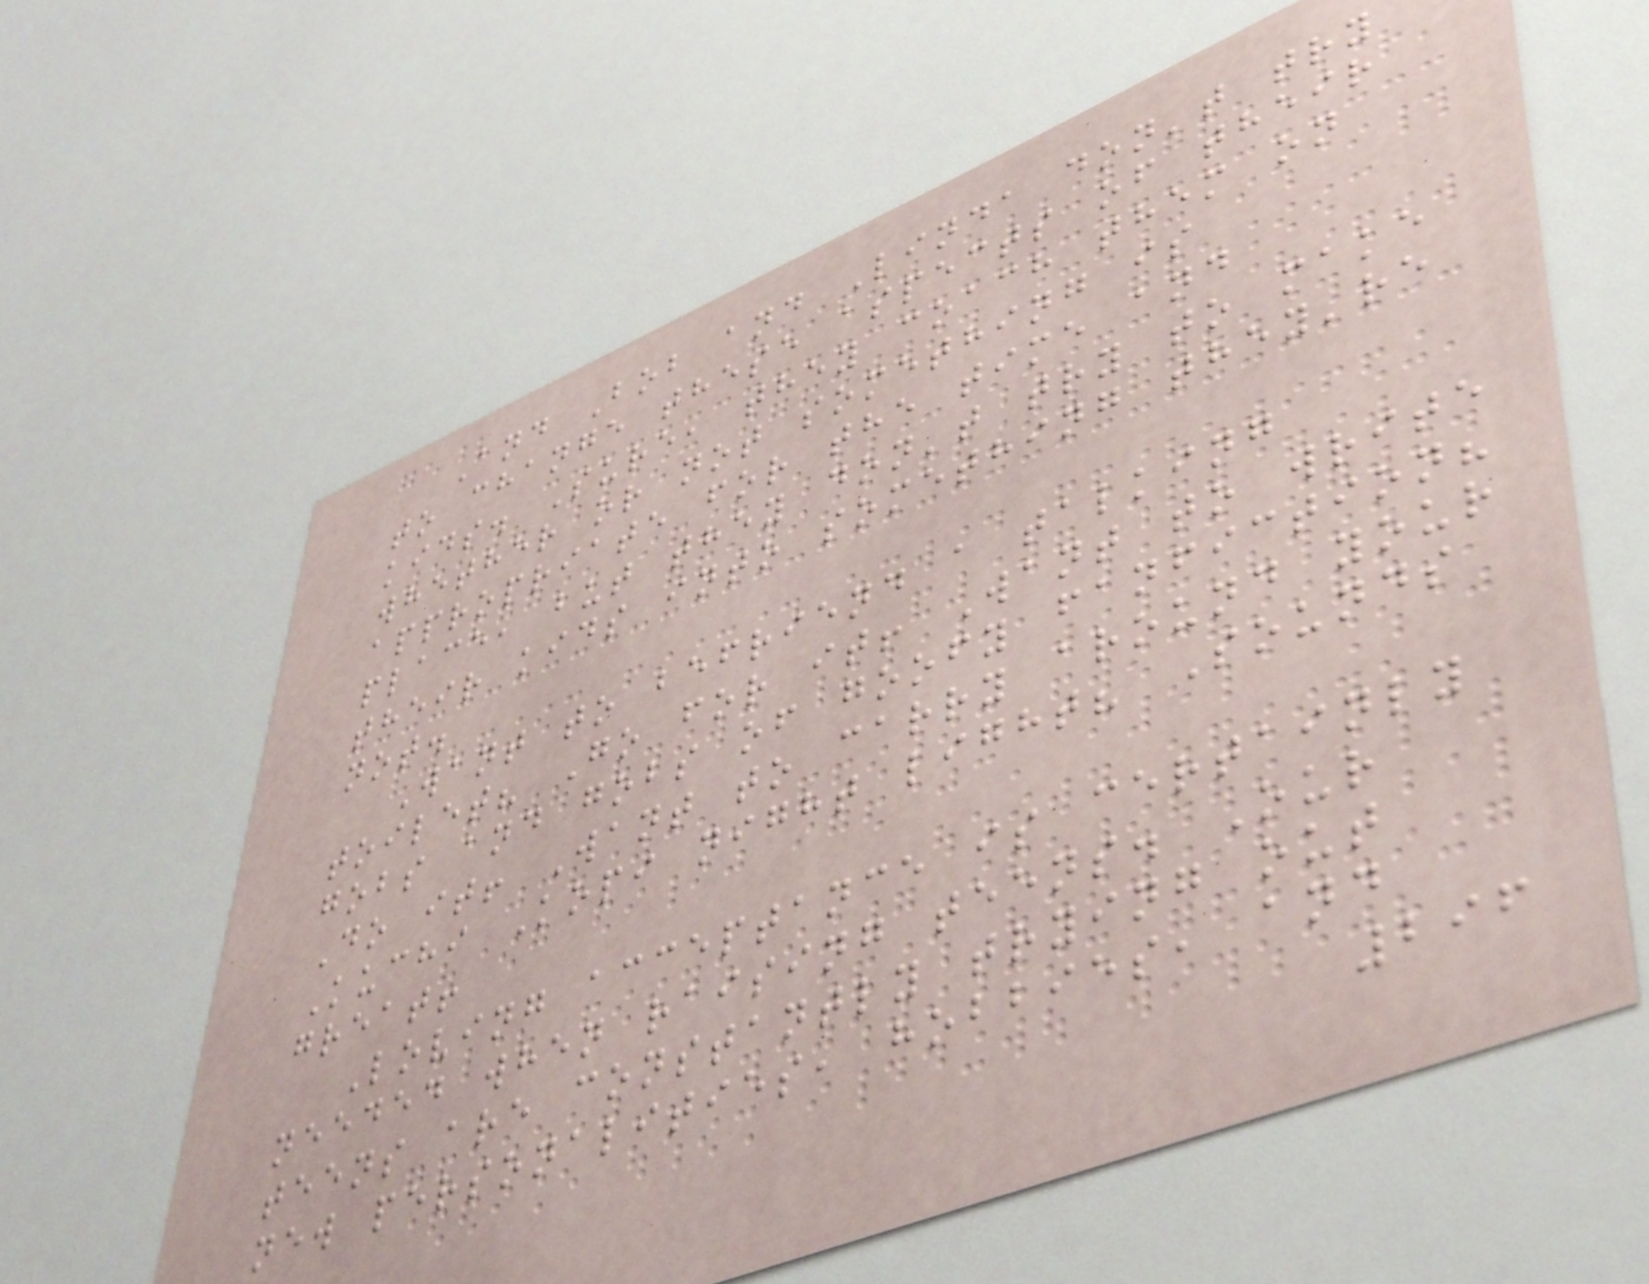And Bob and Linda don't try
to change these aspects of their
kids. Sure, they coach them on
whether or not something is
appropriate for the time and
place, but they don't try to make
their kids into something they're
not.
Want to befriend a talking
toilet? Go for it! Want to write
gobs and gobs of goofy fanfiction?
Do it! Want to carry around your
Kuchi Kopi night light? Sounds
great!
Loving acceptance is certainly
needed when raising teens. Our
teens are constantly trying out
new personalities, hobbies, and
296
